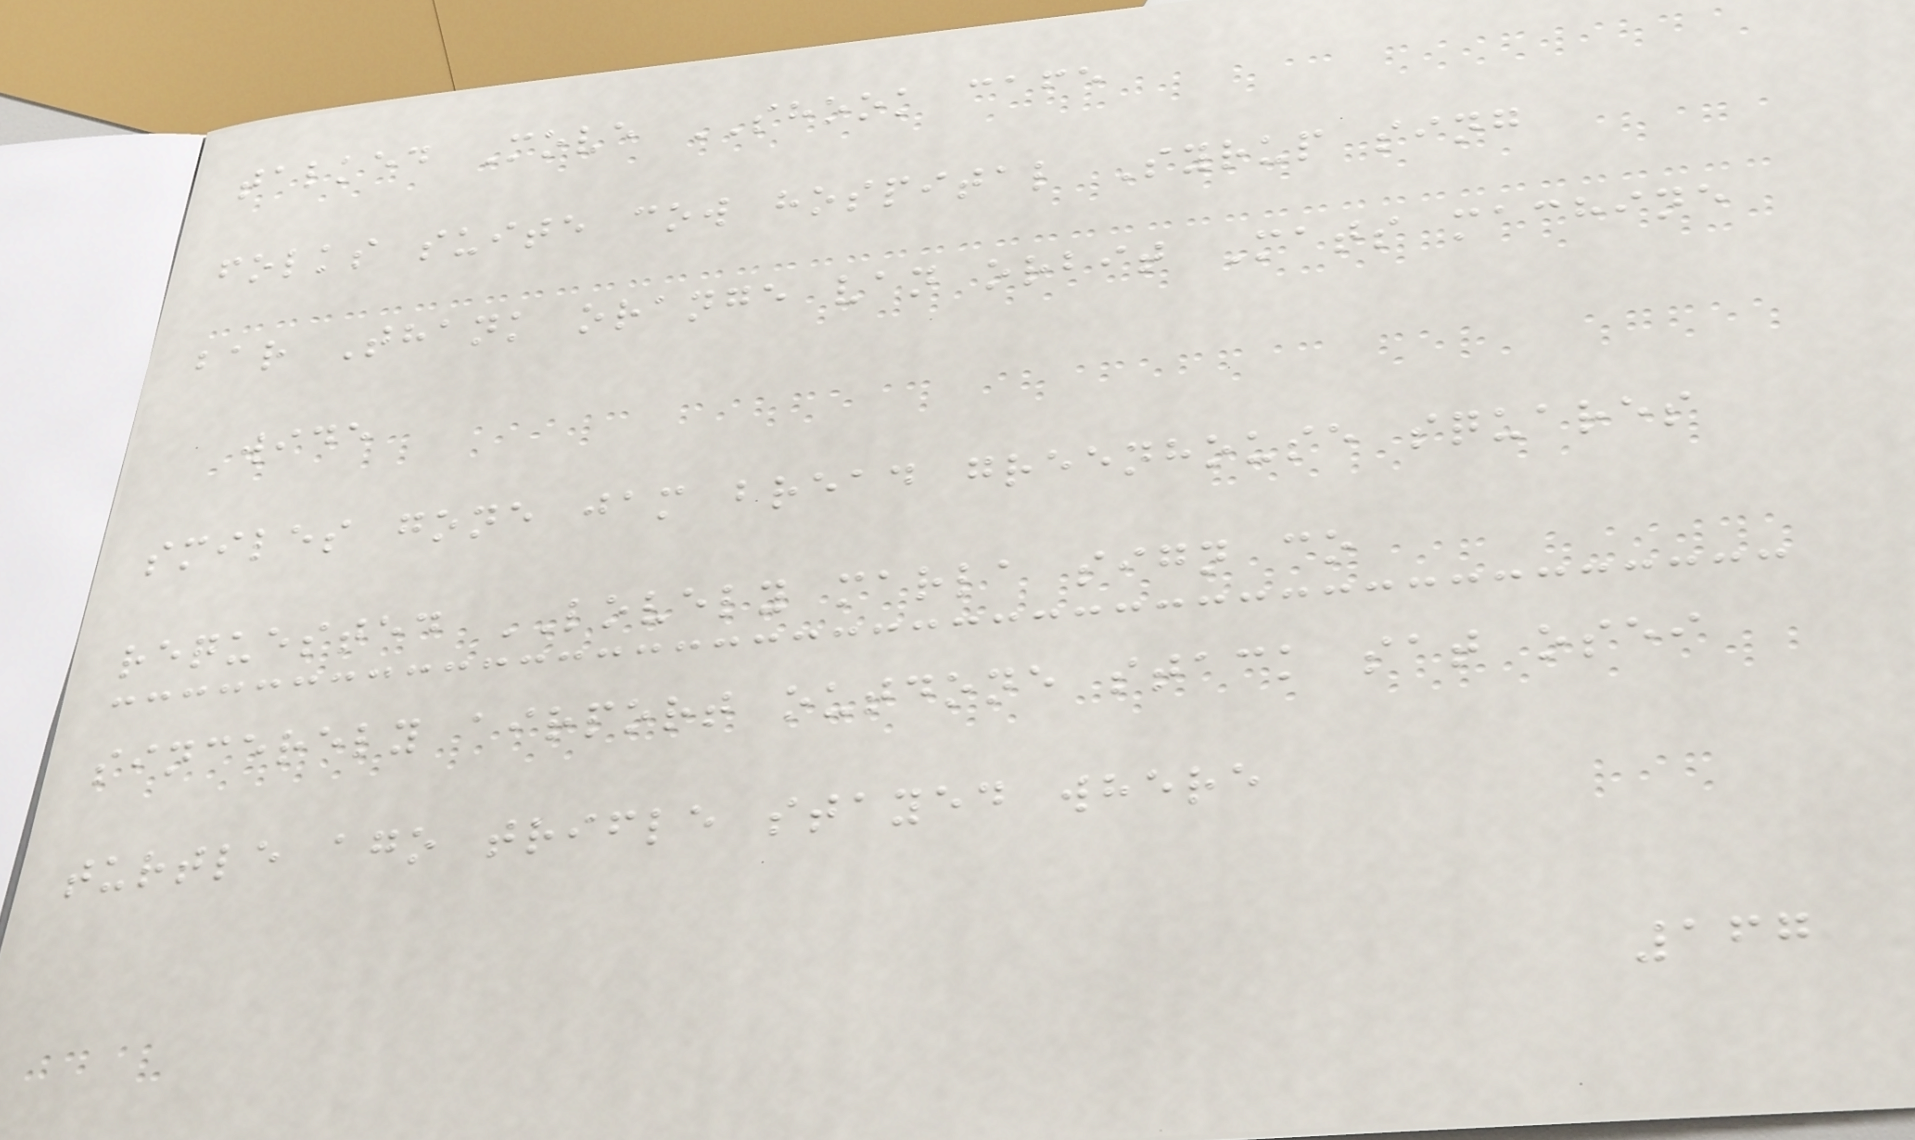talked Move SHOOK cafe
folks suite cow hospital Syrup sing
bar Thank orange van orbit Mats machine
wide
smiles gone jam bread greenhouse squares
requested LOVELY marla sign co
sincerely airport outdone stack sat osei
turtle ago trifle stayed where
167
